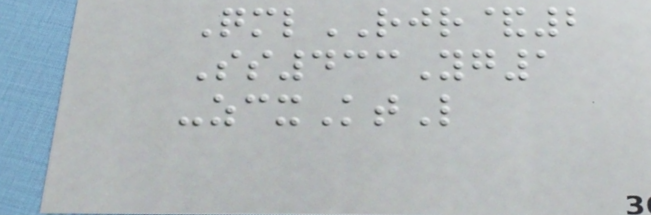QmlRJR&2
Ss433Yg1
-zcxKtL
